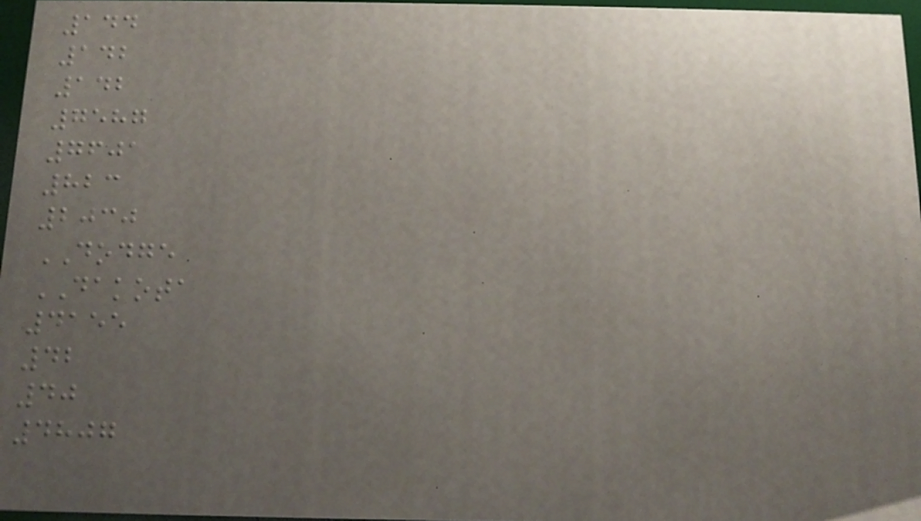144
142
142
7587
7601
823
2030
DODGE
DAKOTA
4155
42
40
4807
